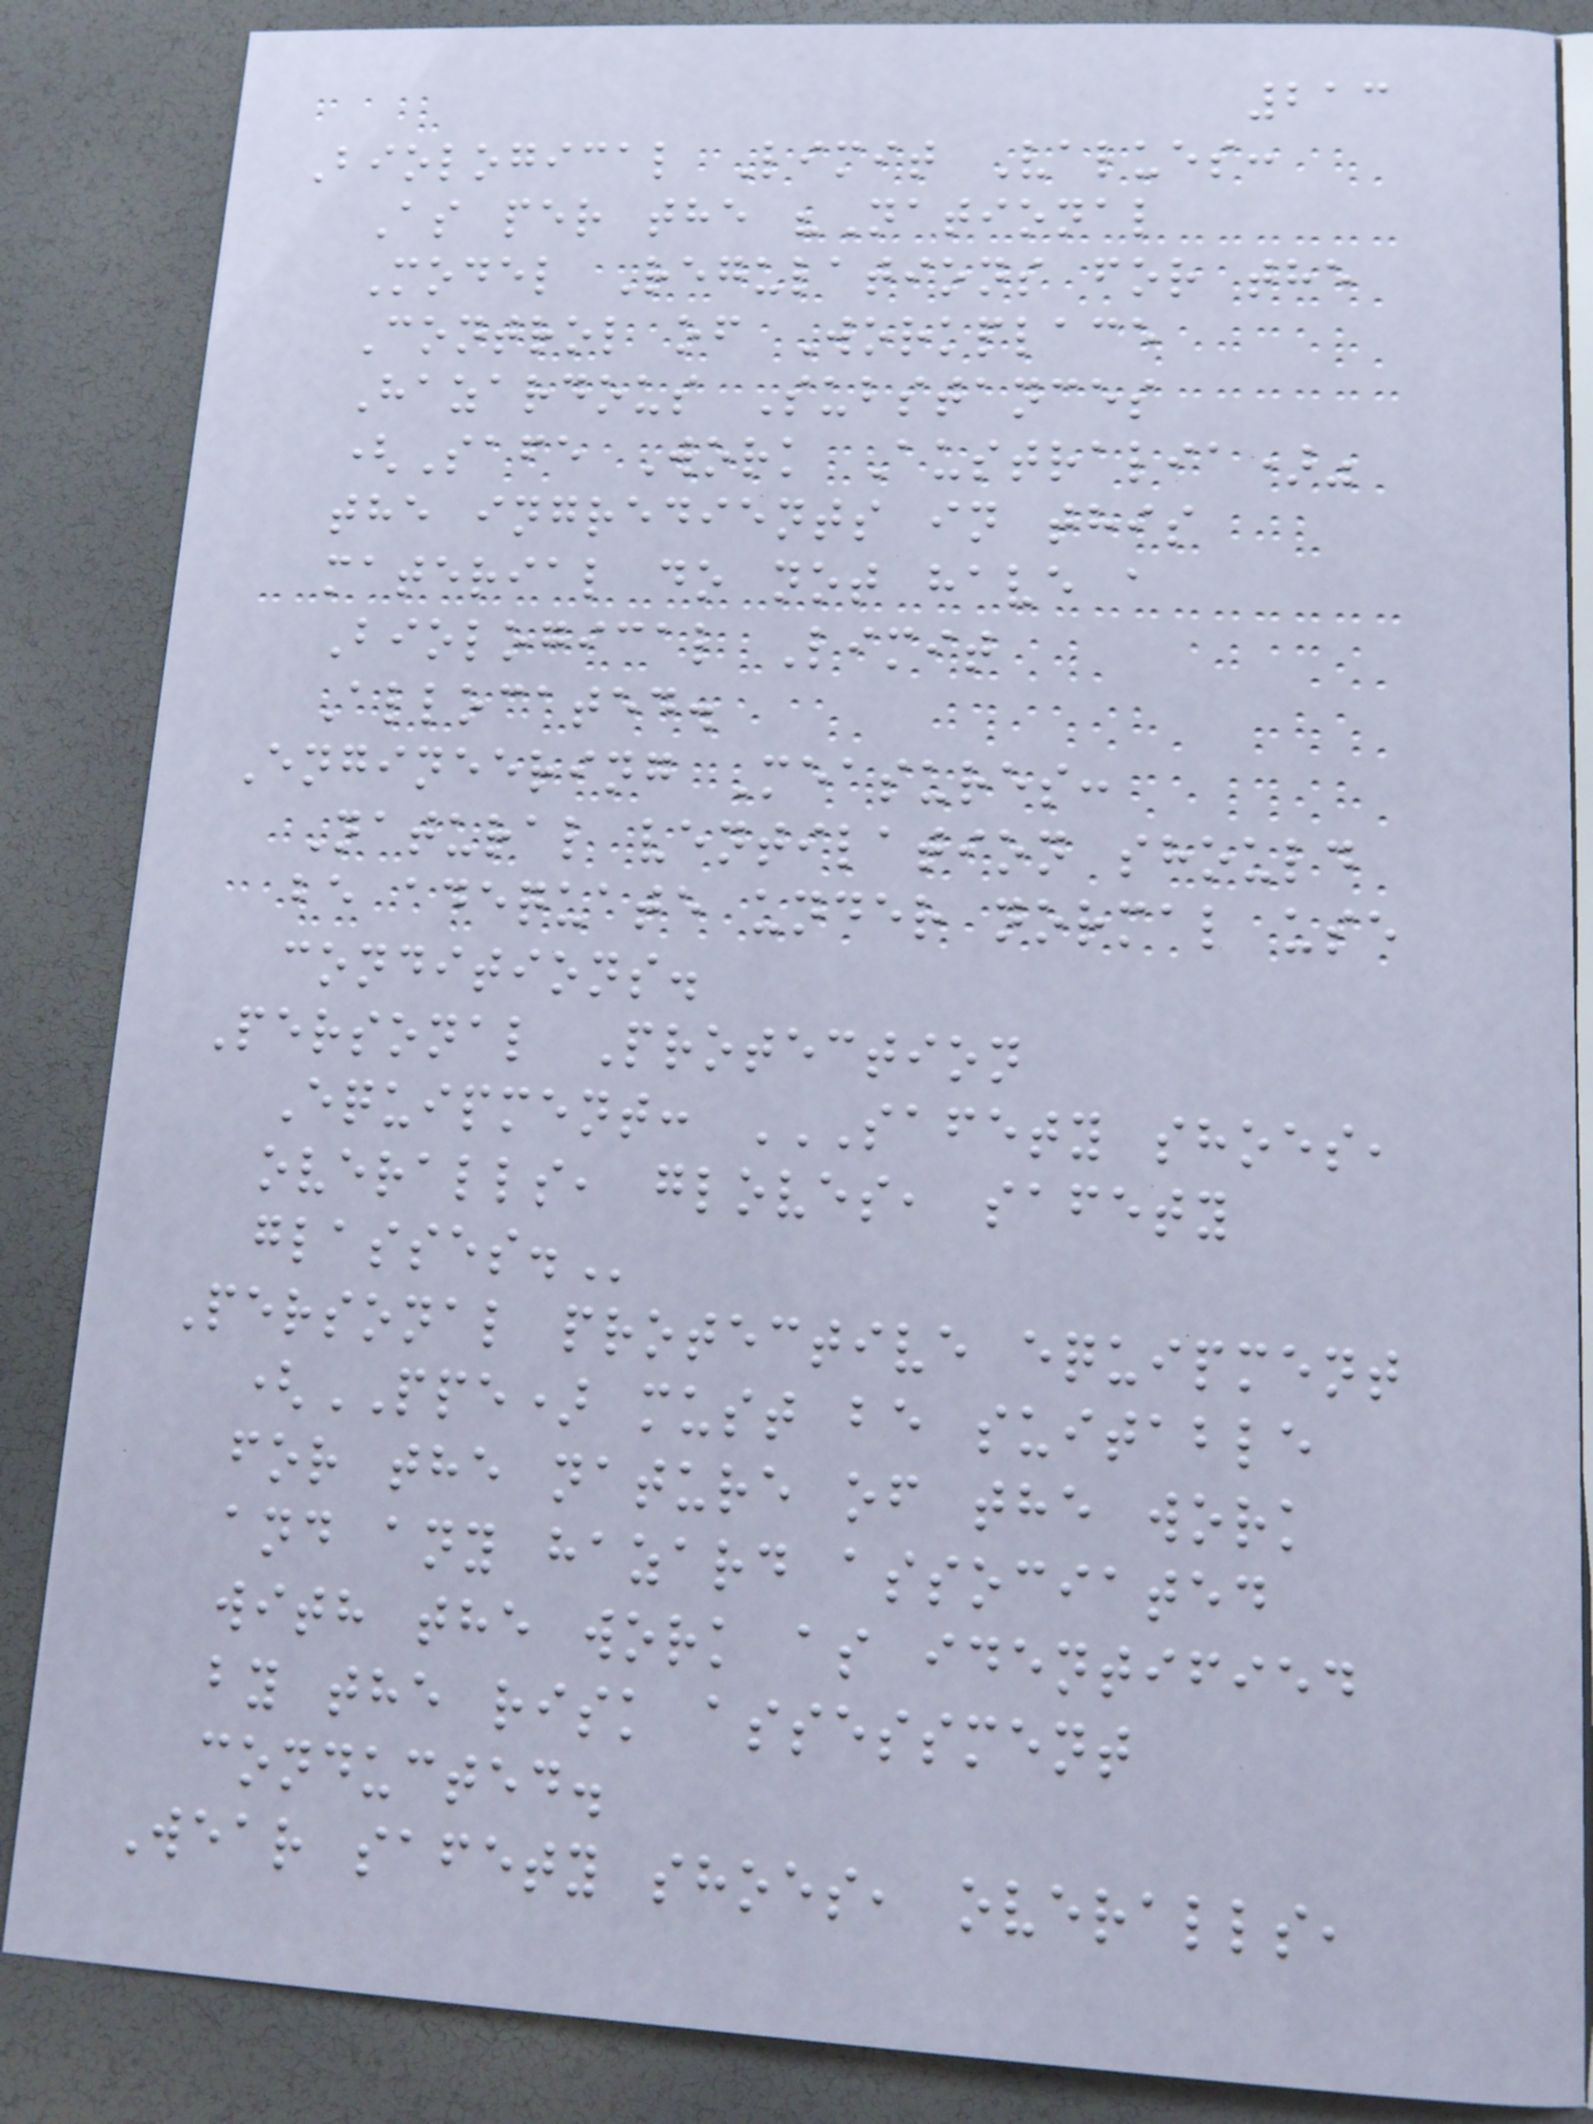213
Biological Limit Values:
As per the "National
Model Regulations for the
Control of Workplace
Hazardous Substances
(Safe Work Australia)"
the ingredients in this
material do not have a
Biological Limit
Allocated.
Engineering Measures:
Natural ventilation should
be adequate under normal use
conditions.
Personal Protection
Equipment: SAFETY SHOES,
OVERALLS, GLOVES, SAFETY
GLASSES.
Personal protective equipment
(PPE) must be suitable
for the nature of the work
and any hazard associated
with the work as identified
by the risk assessment
conducted.
Wear safety shoes, overalls,
